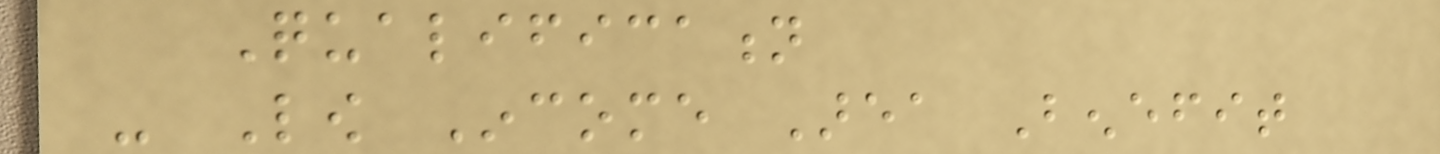Qualification
- Low Income Area Benefit
